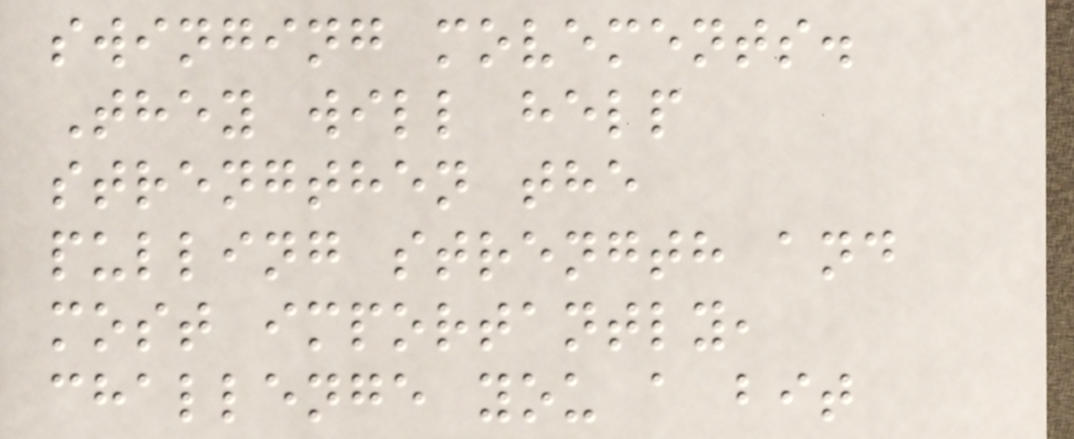swinging movements.
They will help
strengthen the
pulling strength and
most importantly,
challenge you a bit
